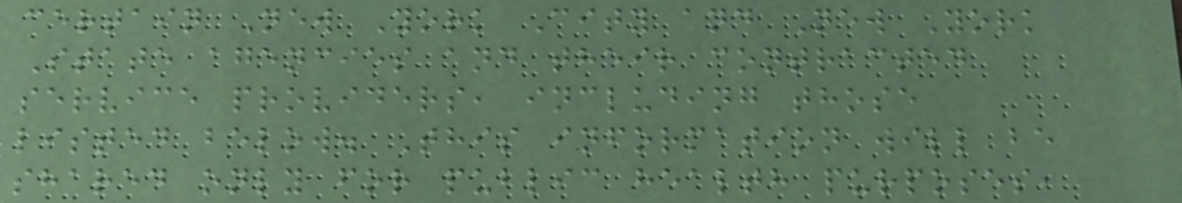certain New York City and New York
State agencies and their contracted
service providers, including those
listed below. This information will be
shared only for public health purposes,
